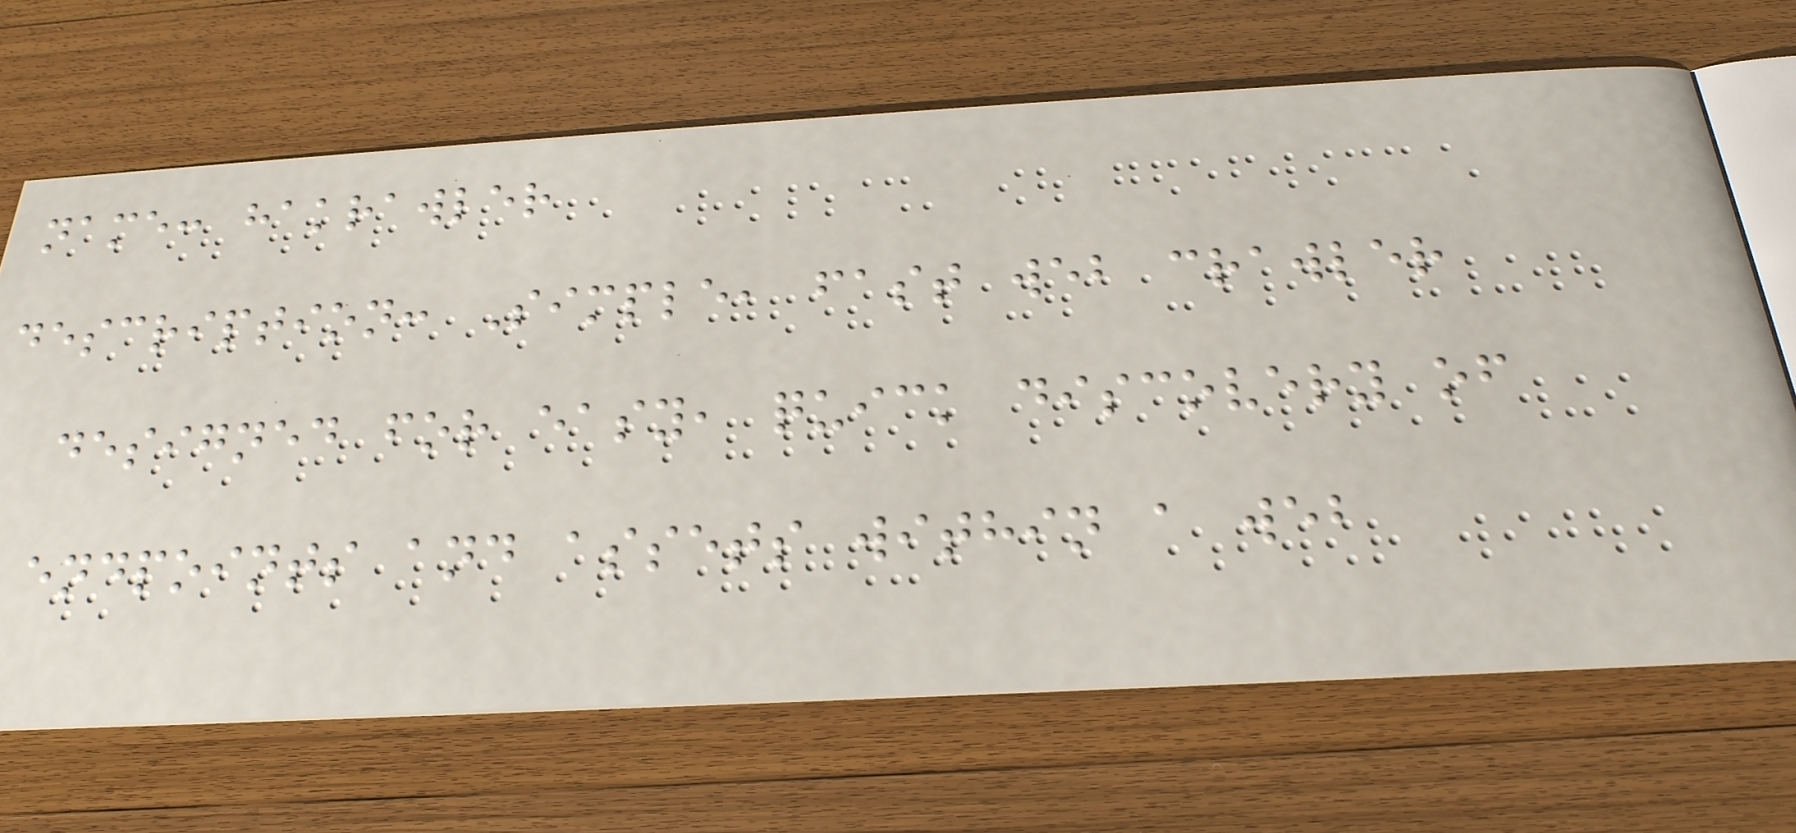name: hakrawler
description: Simple, fast web crawler
designed for easy, quick discovery of
endpoints and assets within a web
